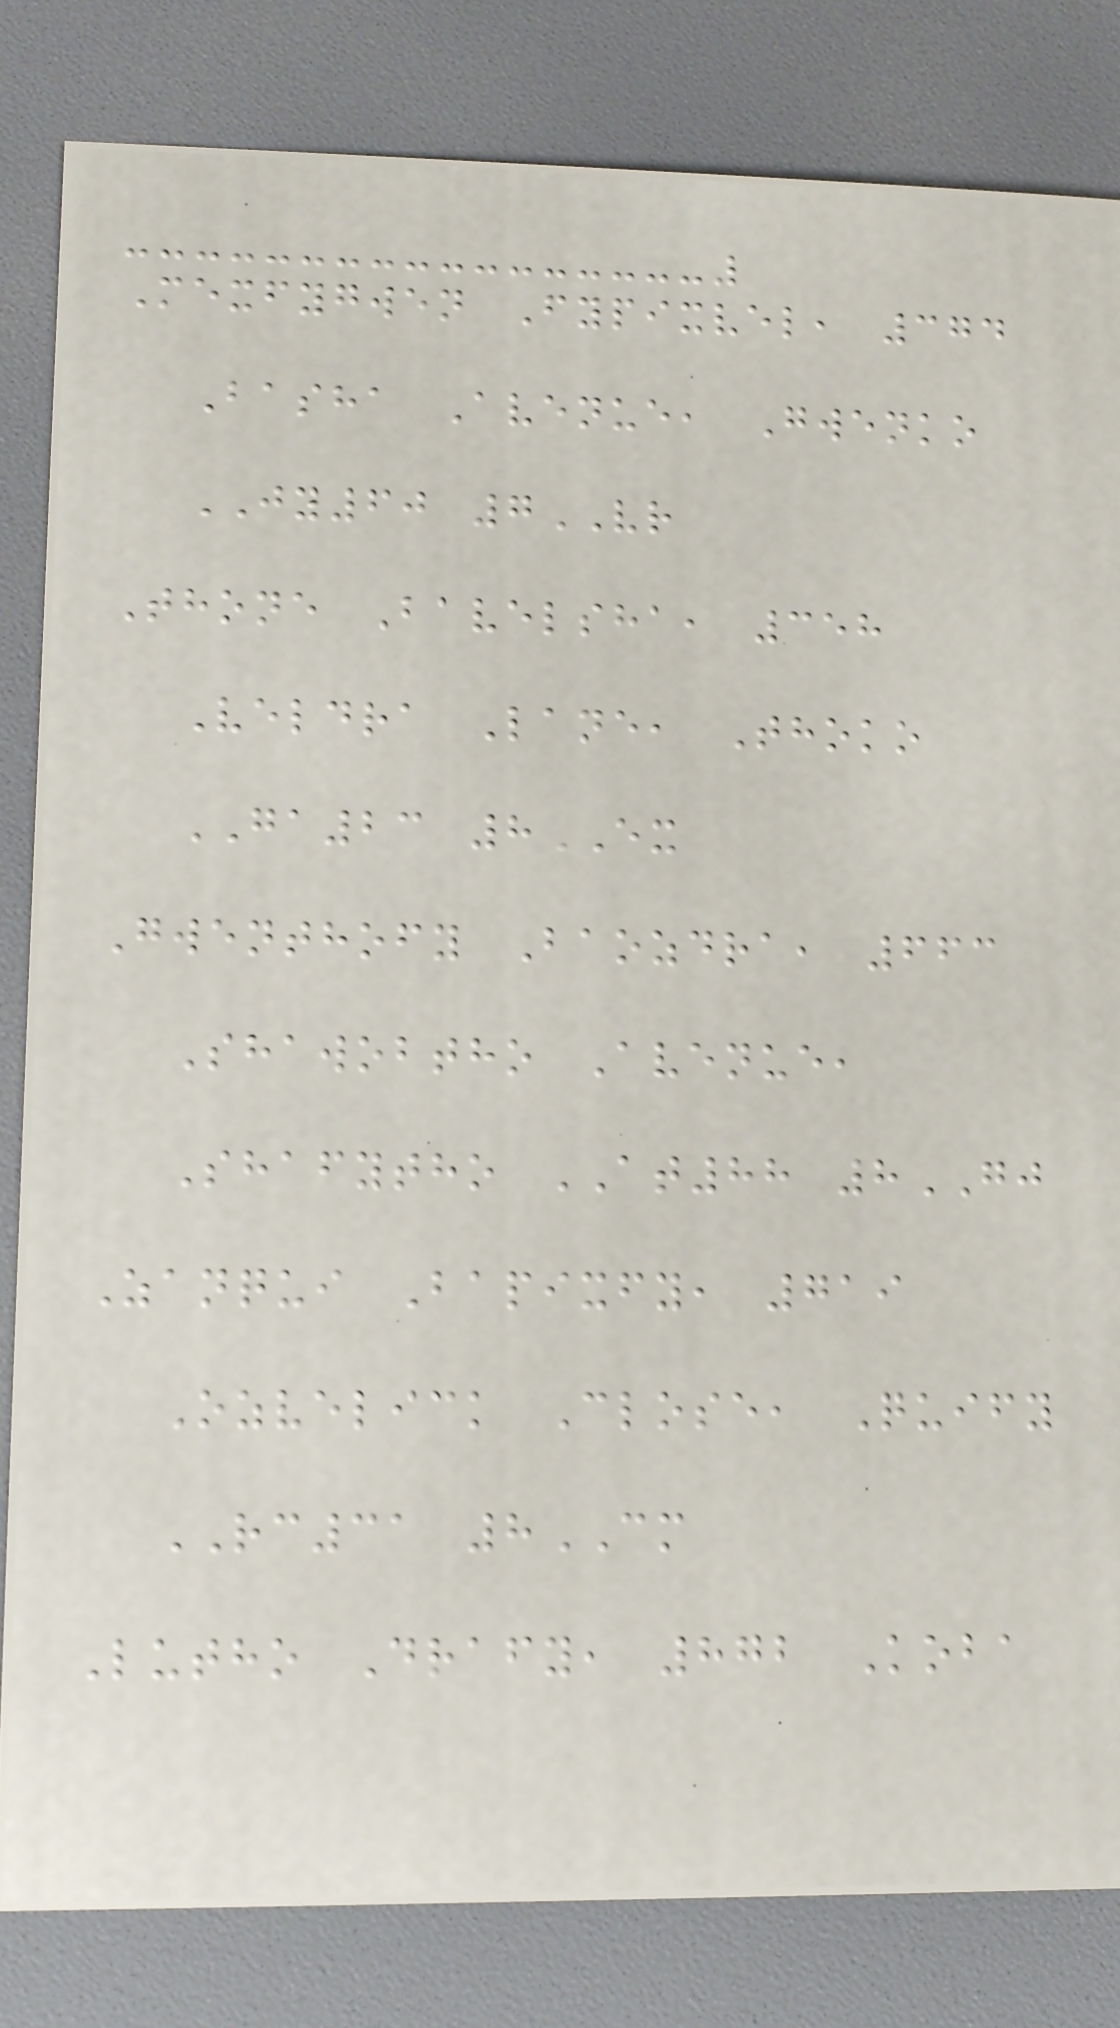Mexfygwen Fypixvel, 374
Basha Avenue, Gwenko
JY60 7VR
Thone Bavelsha, 358
Veldra Lane, Thoko
GA23 8EX
Gwenthofy Baozdra, 663
Shawobtho Avenue,
Shafytho AT88 8GJ
Zanqui Bapixfy, 719
Ozvelick Close, Quify
RC31 8CM
Lutho Drafy, 872 Koba
